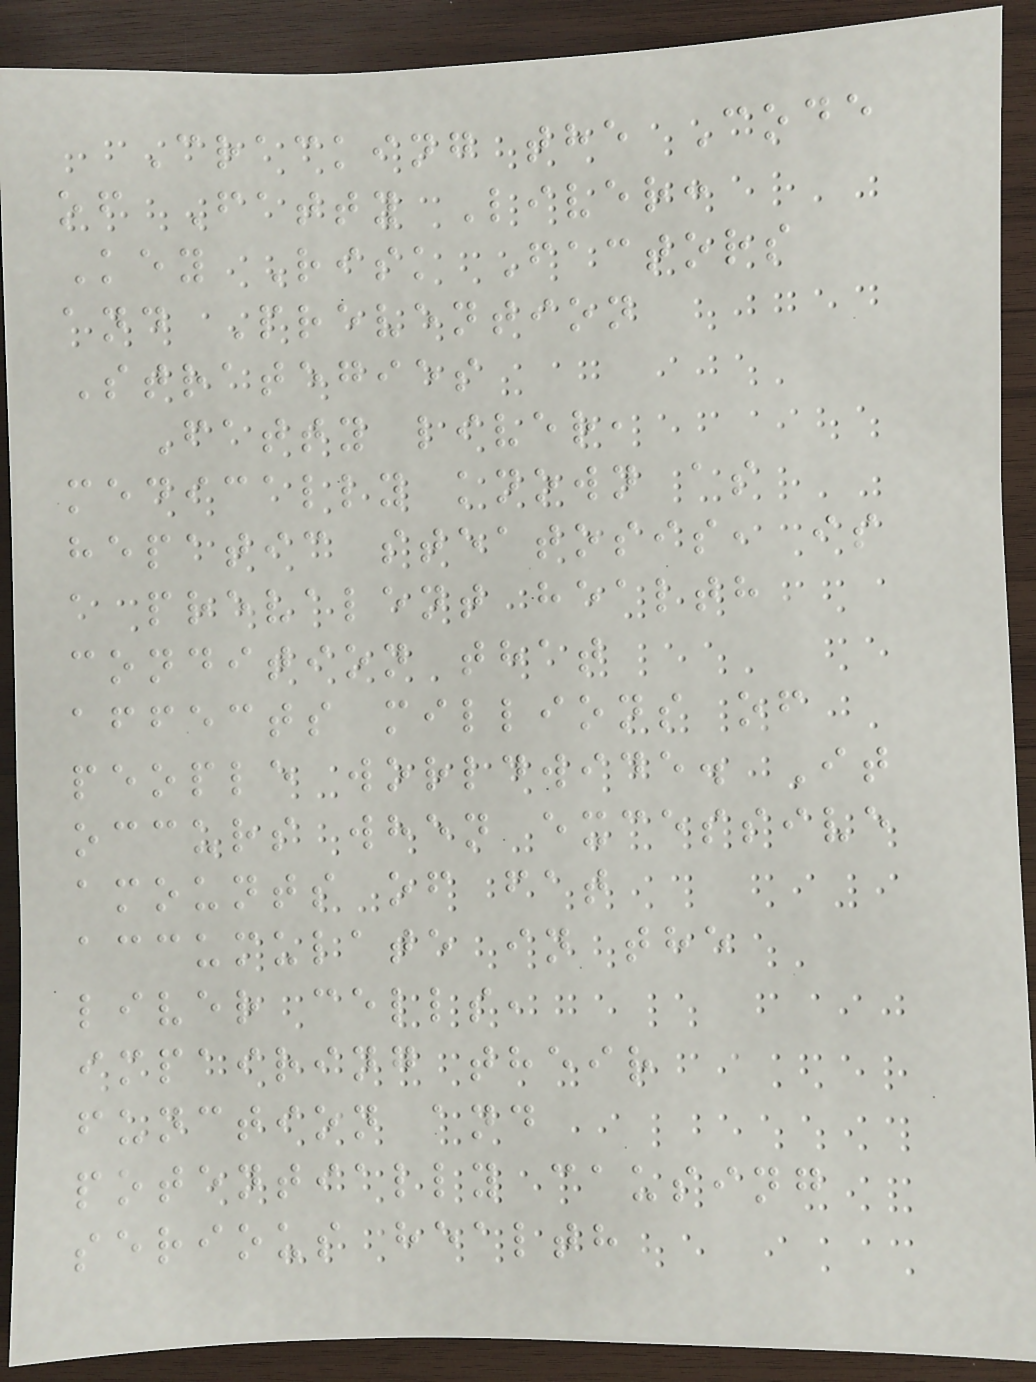Cracking the Code
of Fatty Liver:
Key Risk Factors
and Prevention
Strategies
Fatty liver,
medically known as
hepatic steatosis, is
a prevalent health
condition that
affects millions of
people worldwide. It
occurs when excessive
amounts of fat
accumulate in the
liver cells,
impairing their
function and
potentially causing
serious health
